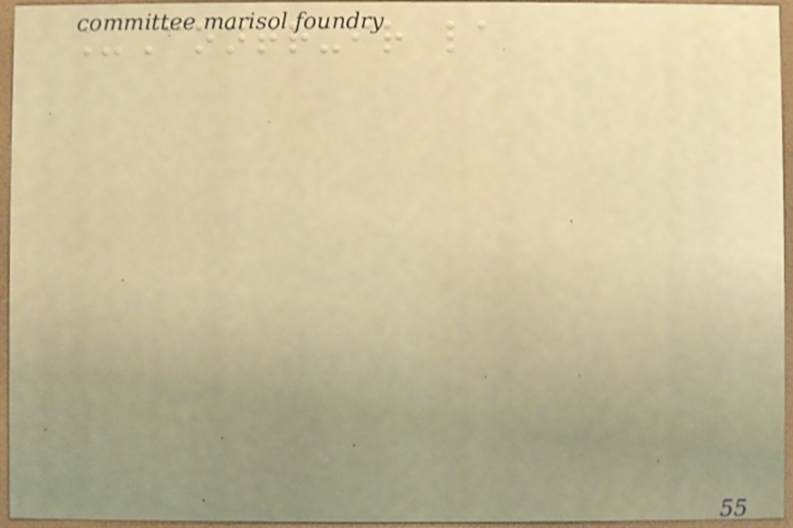_Contruir la
